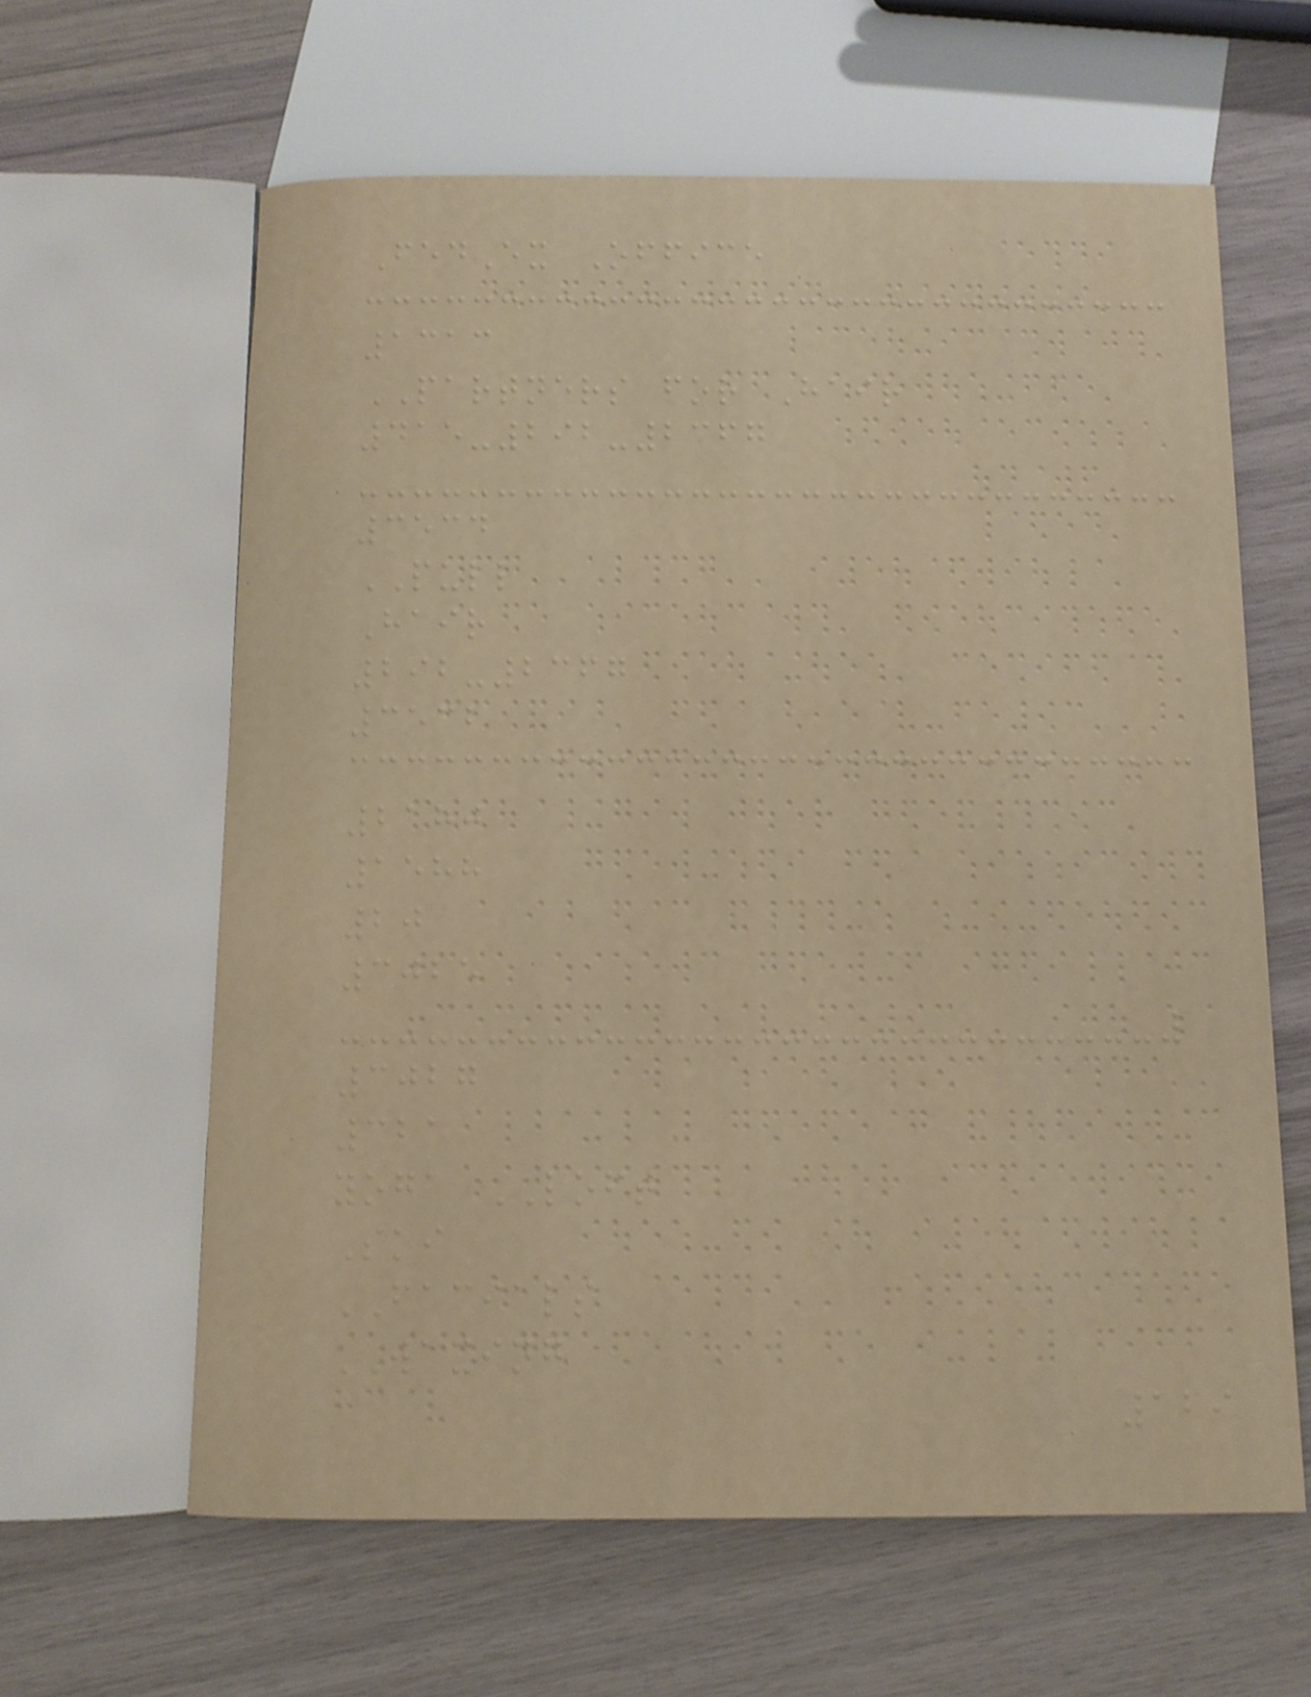FedEx Office
1313
PARTNERS for Hair
415-292-2367
3534
PULL
Hair
292-2367
3532
2180
1588
20
3025
3027
321
yoga LOFT
Ski
FACIALS
WAXING
129
